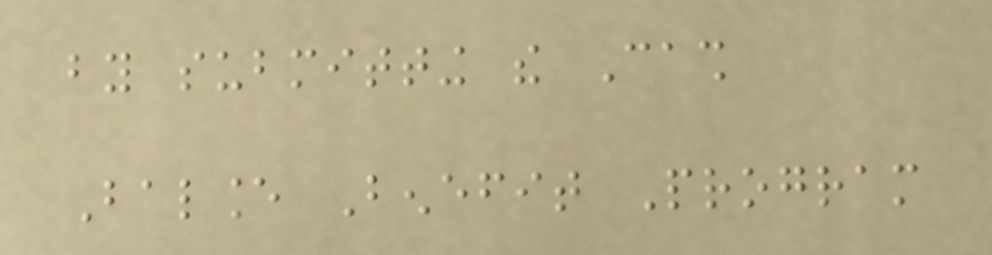by submitting the Cash
Balance Benefit Program
